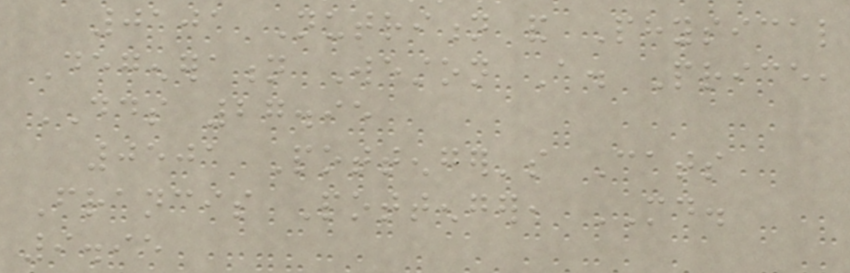0101 Nutrition and Physical
Degeneration Weston A. Price,
DDS 27.95
0501 Pottenger's Cats
Francis Pottenger, MD.
9.95
